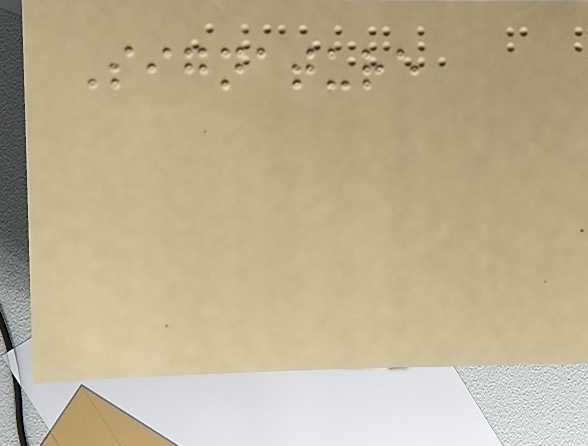Signature
